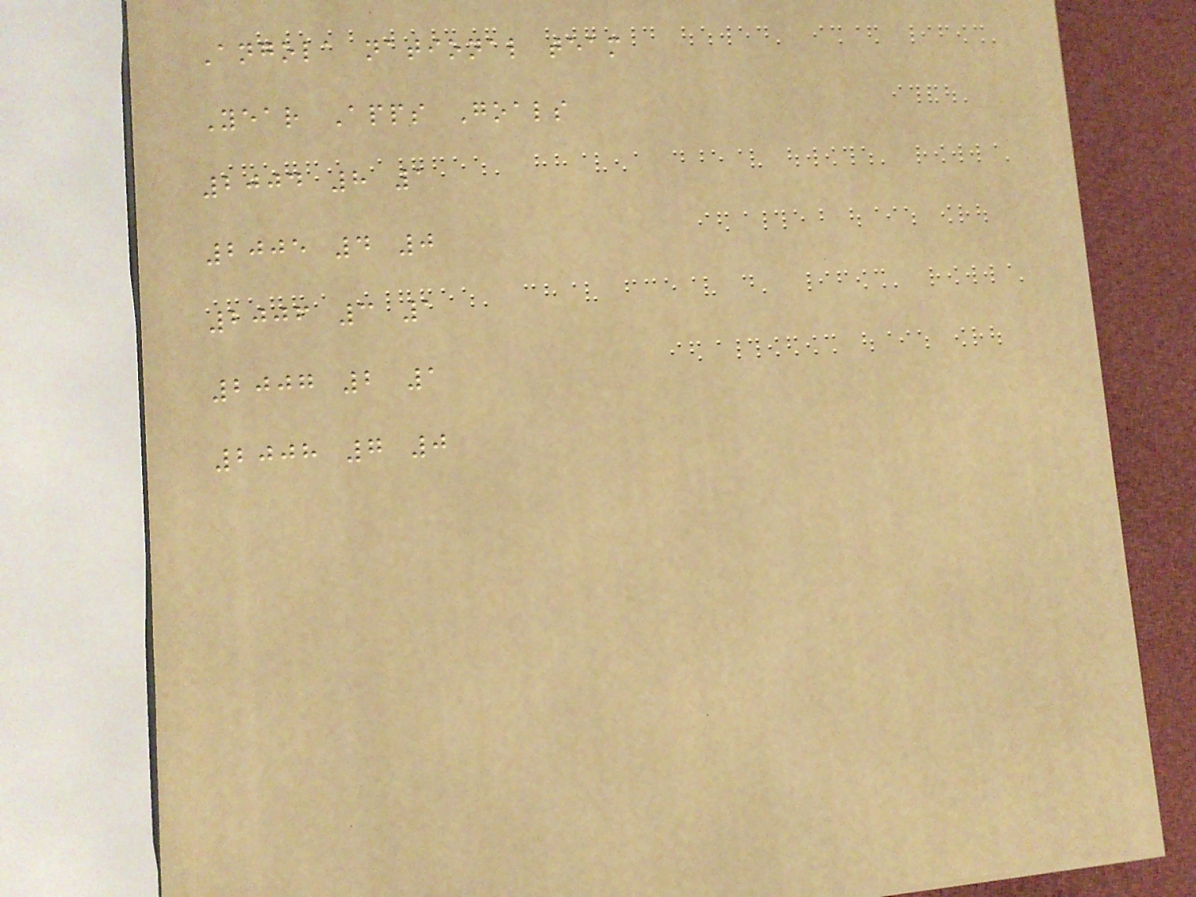Angola national team
Year Apps Goals
2004 8 1
2005 4 0
2006 3 1
2007 2 1
2008 7 0
